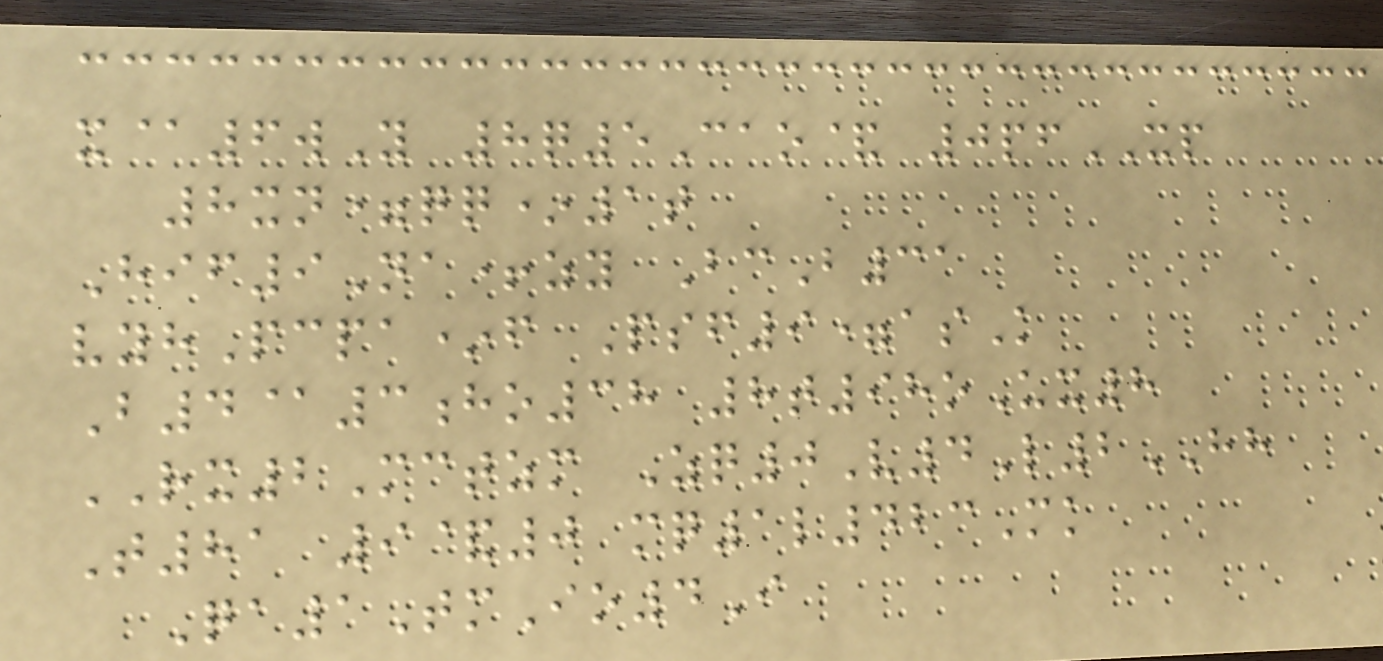x@6wY 8q5Cao& 0pfXP
8xn=qq*1t
Hif9Na+zy BcB31
vyhPcpa*f Psf9=asK
B4@3ho38 8t98oUx8
RX2Mctzm Zq0V4L2HH
T81 9&0 mq1l423Mk
Qa1TmIo4I
